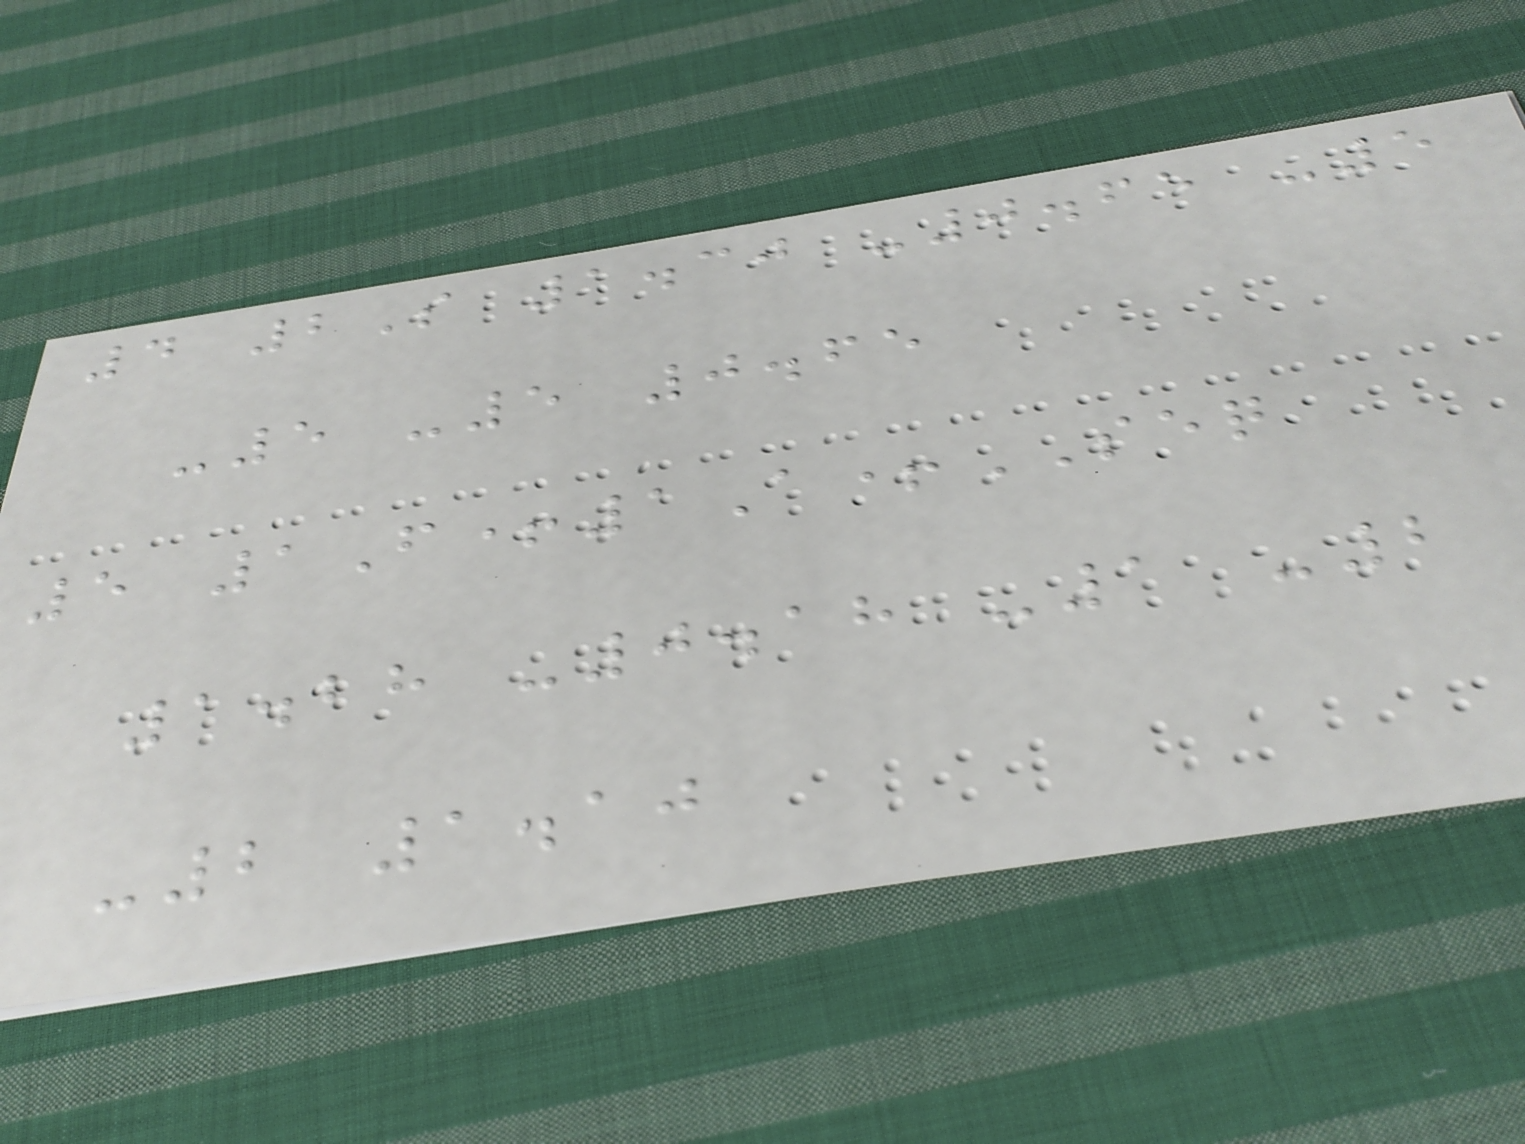4 2S 1.30 -0.65 -5
-5 -5 0.65
5 1F+1A+SEQ
1.28 -0.18 -1 -2
-2 1.10
